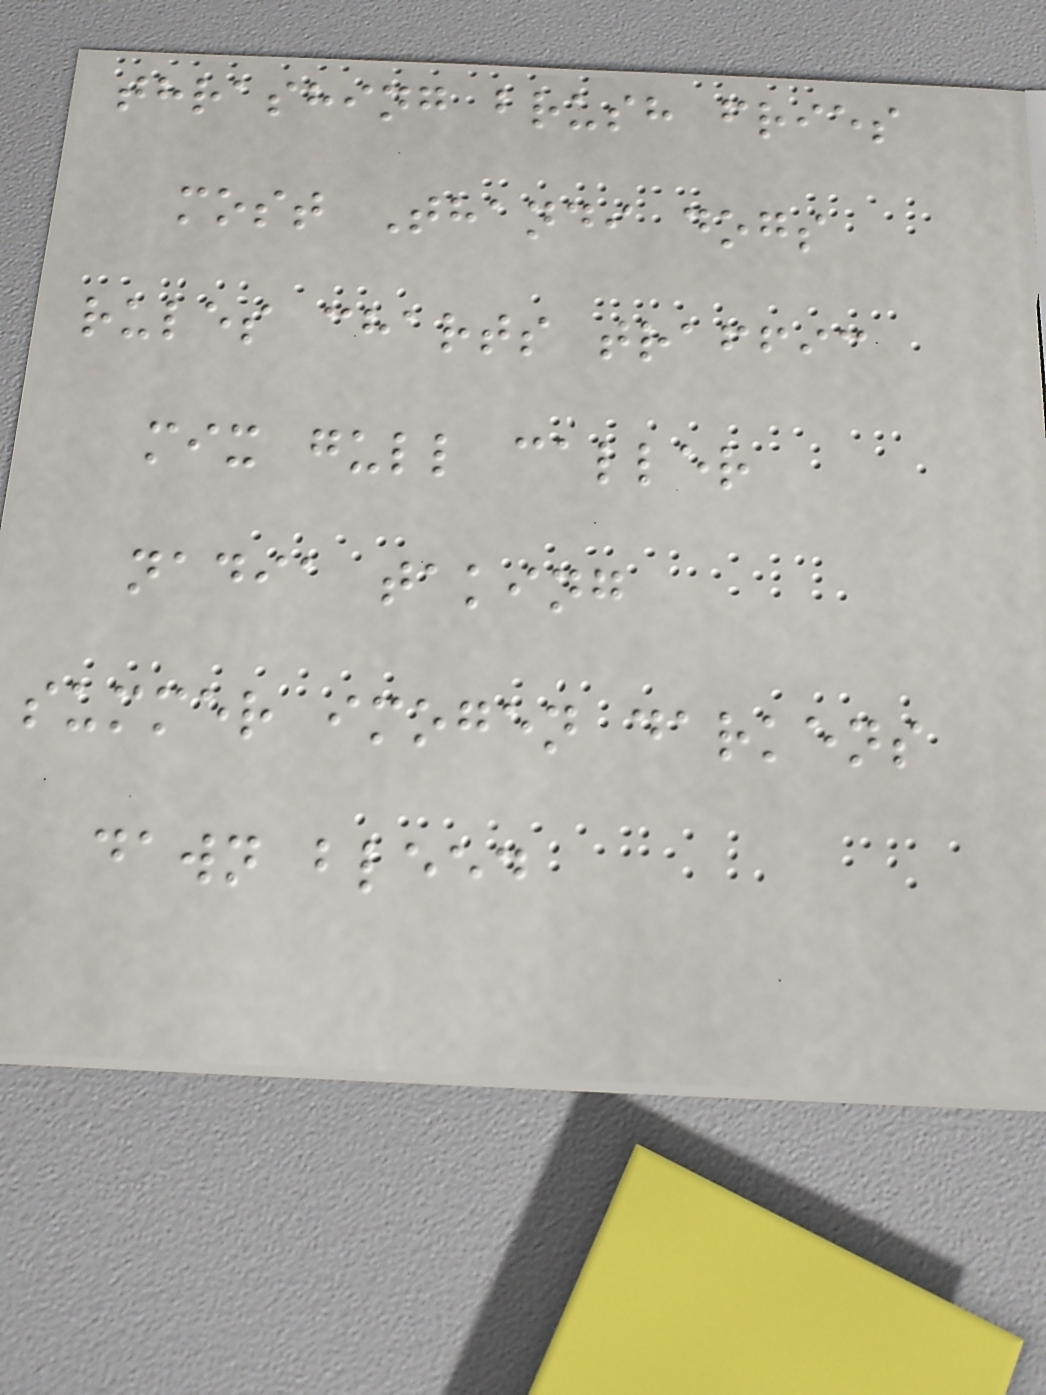thrashing brush fries
most Thandi dogs
rules charts traffic
mix gull caller
nadia taking
summer imogen darkens
dawn bleed
